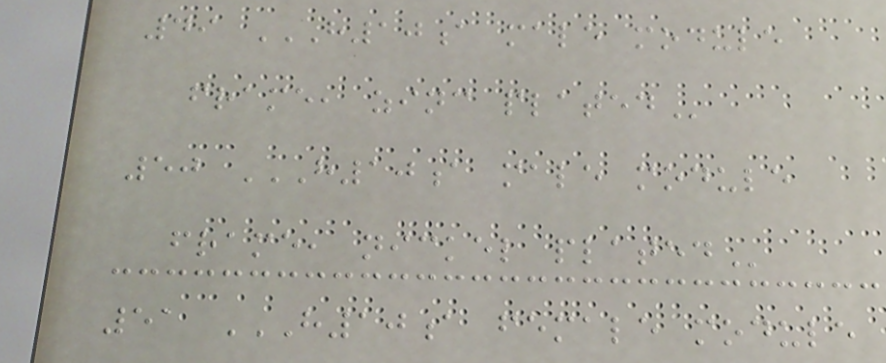49 H10A MALE MODULE
FRAME, ZINC PLATED
50 H10A MALE MODULE
FRAME, NICKEL PLATED
51 H10A FEMALE MODULE
